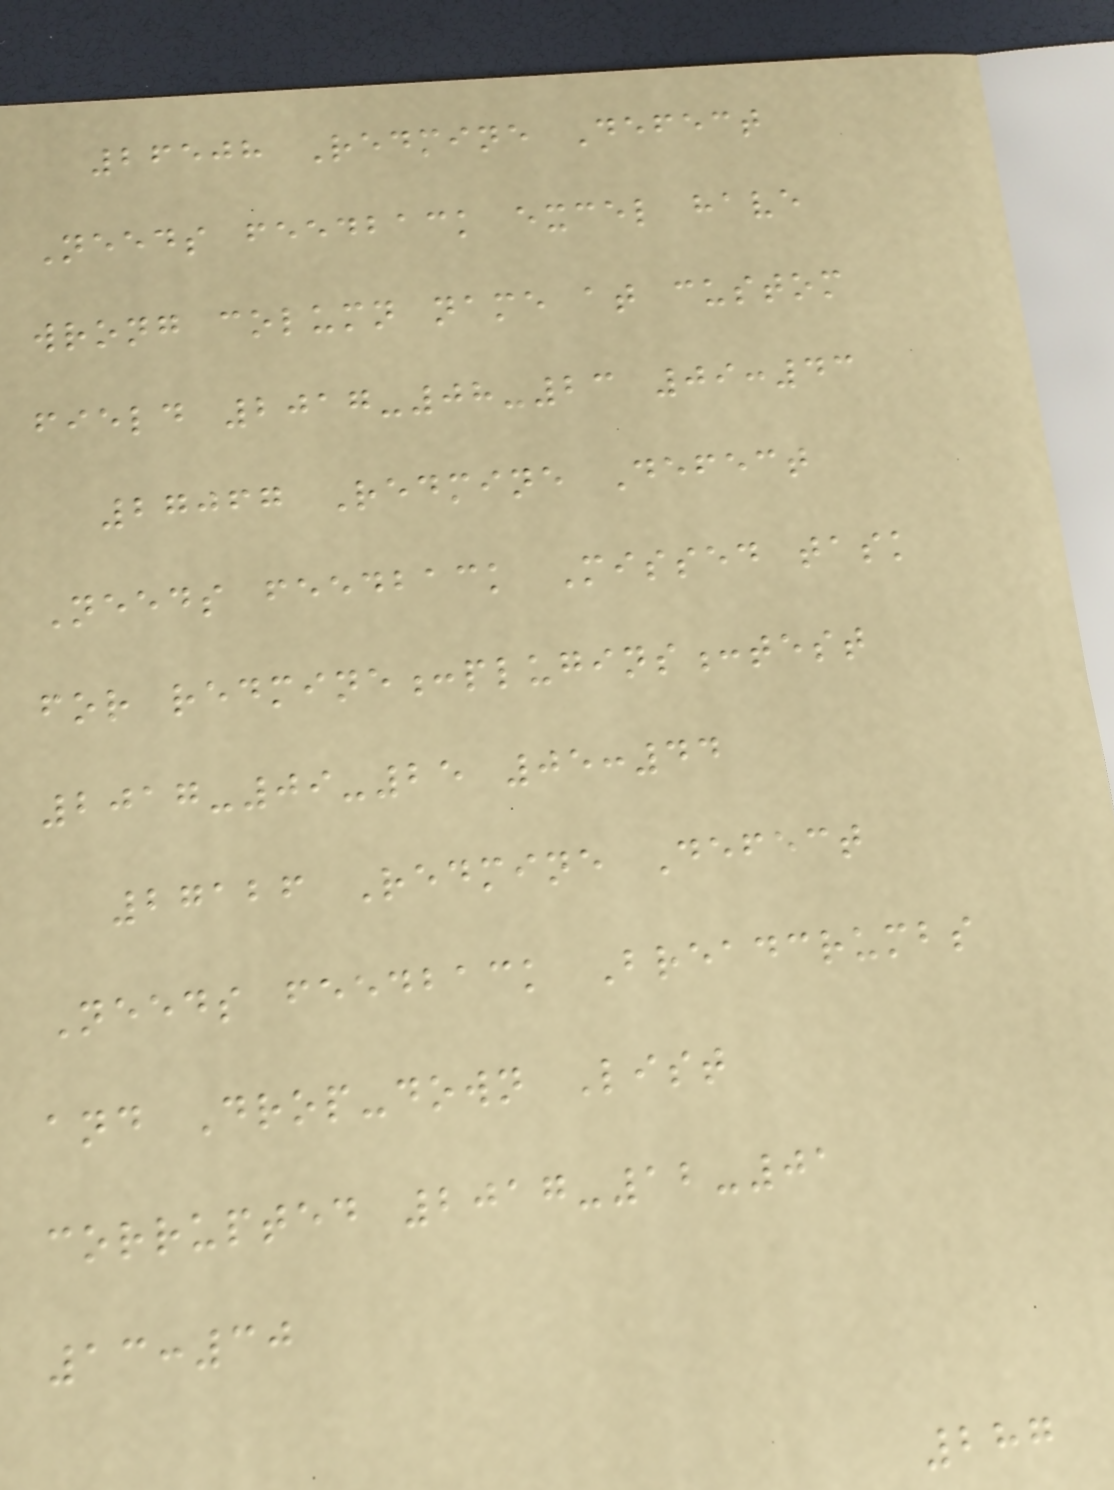26508 Redmine Defect
Needs feedback excel have
wrong column name at custom
field 2017-08-23 09:43
27067 Redmine Defect
Needs feedback Missed task
for redmine:plugins:test
2017-09-25 05:44
27126 Redmine Defect
Needs feedback Breadcrumbs
and Drop-down List
corrupted 2017-12-01
13:30
287
